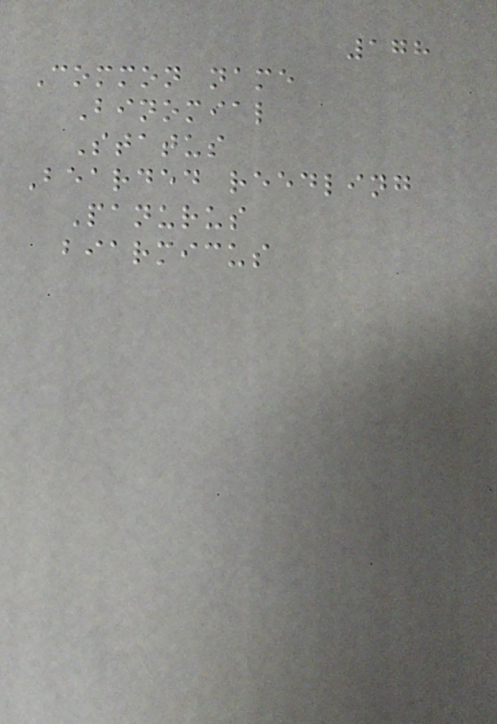178
Common name
Binomial
Status
Bearded reedling
Panurus
biarmicus
